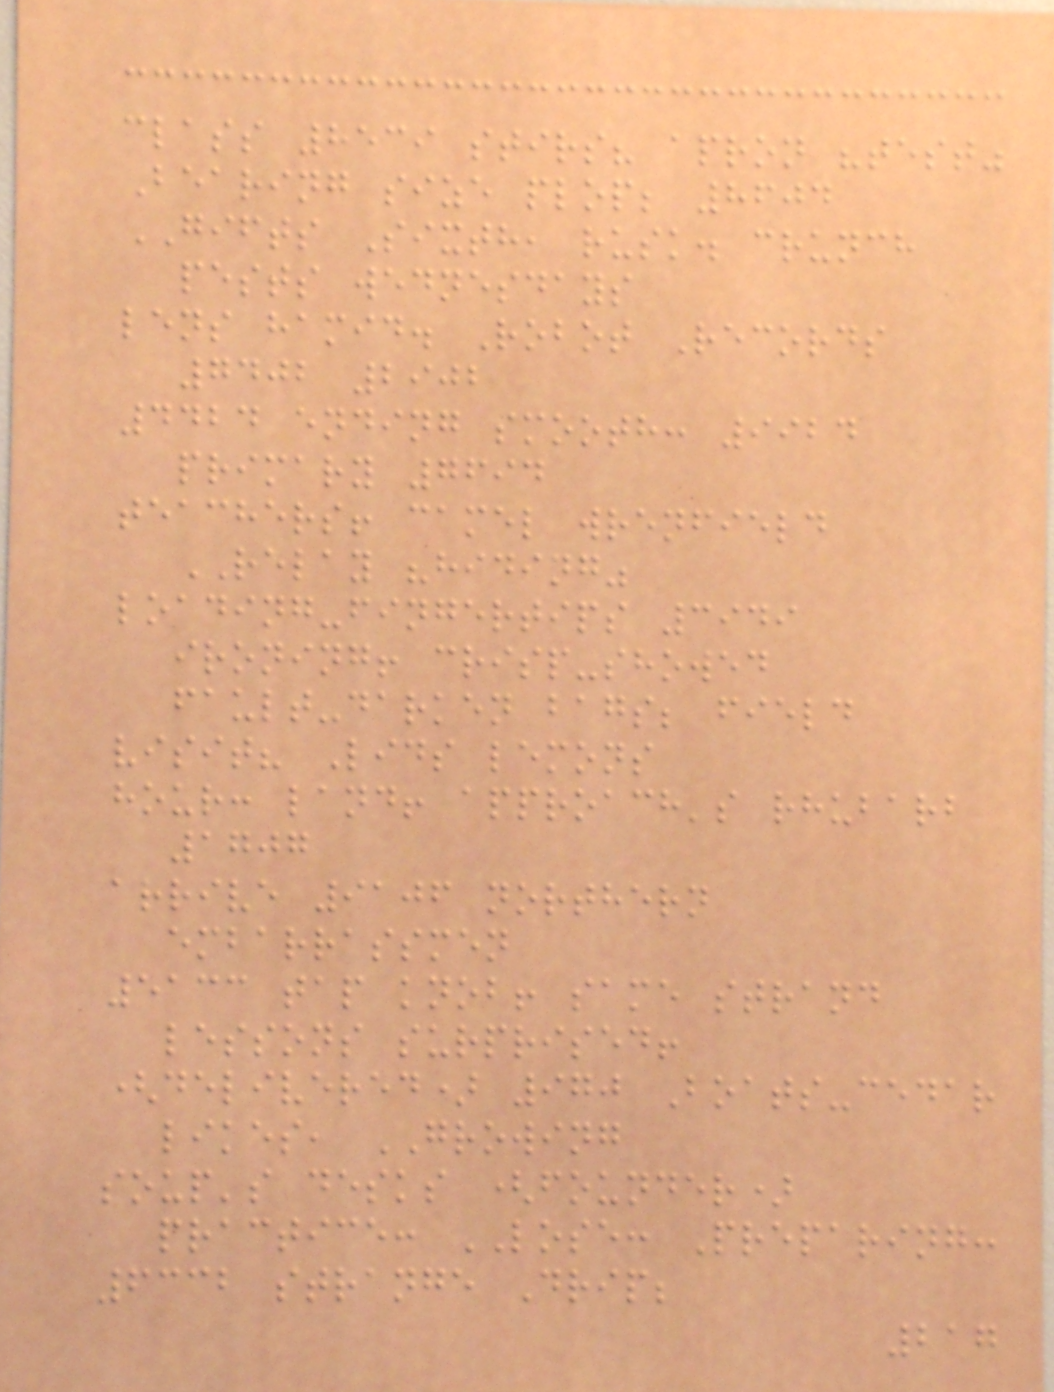class 8539 stirs? apron "test"
Bearing size plop; 8604
GIFTS Sixth, rusk. crunch
pests wednesdays
lens hamid. Robot Records
7402 2902
4424 ending smooth: 9924
primary 7694
teachers! camel wrenfield
RELAY "hiding"
loading-fingertips 3949
ironing! crisp-showed
fault-darken bags; field
visit? Lids lemons
hour: land! approach's rhubarb
1707
arrive 9106 northern
embarrassmen
5133 tap knob! same strand
lessons surprised!
(delivered) 970 Boats-cedar
likes, GROWING
soup's desks (founder)
practice: LOSE: Preparing:
6332 strange Drip;
217
